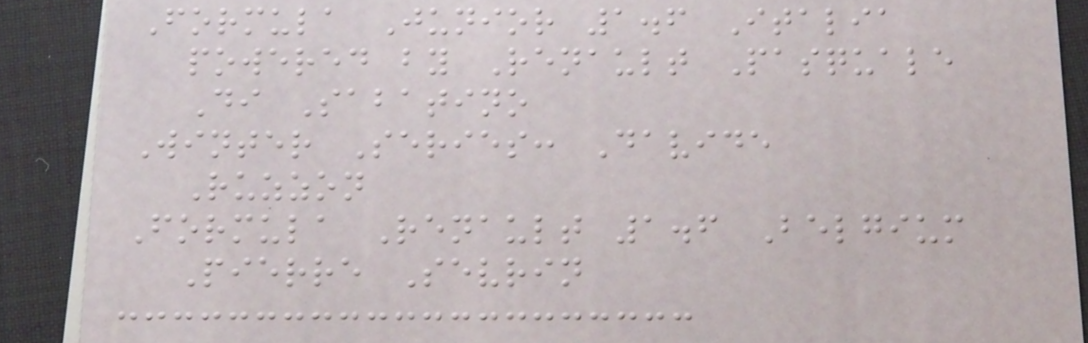Formula Junior 1.6 Italia
powered by Renault Pasquale
Di Sabatino
Winter Series: Davide
Ruzzon
Formula Renault 1.6 Belgium
Pierre Sevrin
